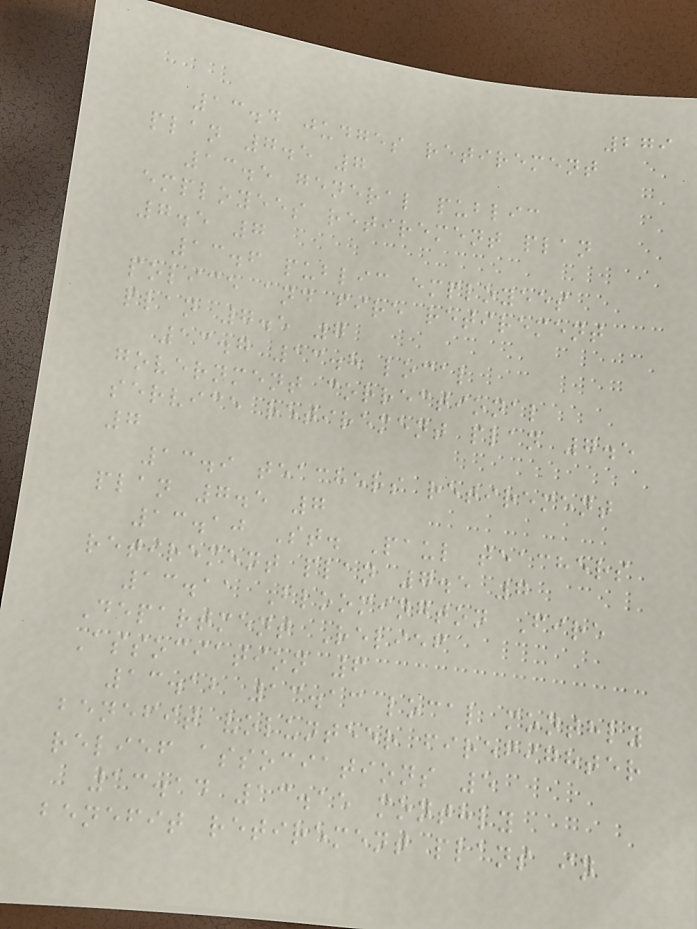279
13.4 judges retirement
plan 7.5 7
13.5 general public
employees retirement plan
7.5 7
13.6 public employees
police and fire retirement
plan 7.5 7
13.7 13.8 local
government correctional
service retirement plan 7.5
7
13.9 teachers retirement
plan 7.5 7
13.10 St. Paul teachers
retirement plan 7.5 7
13.11 Bloomington Fire
Department Relief
Association 6
13.12 13.13 local monthly
benefit volunteer firefighter
relief associations 5
13.14 13.15 monthly
benefit retirement plans in
